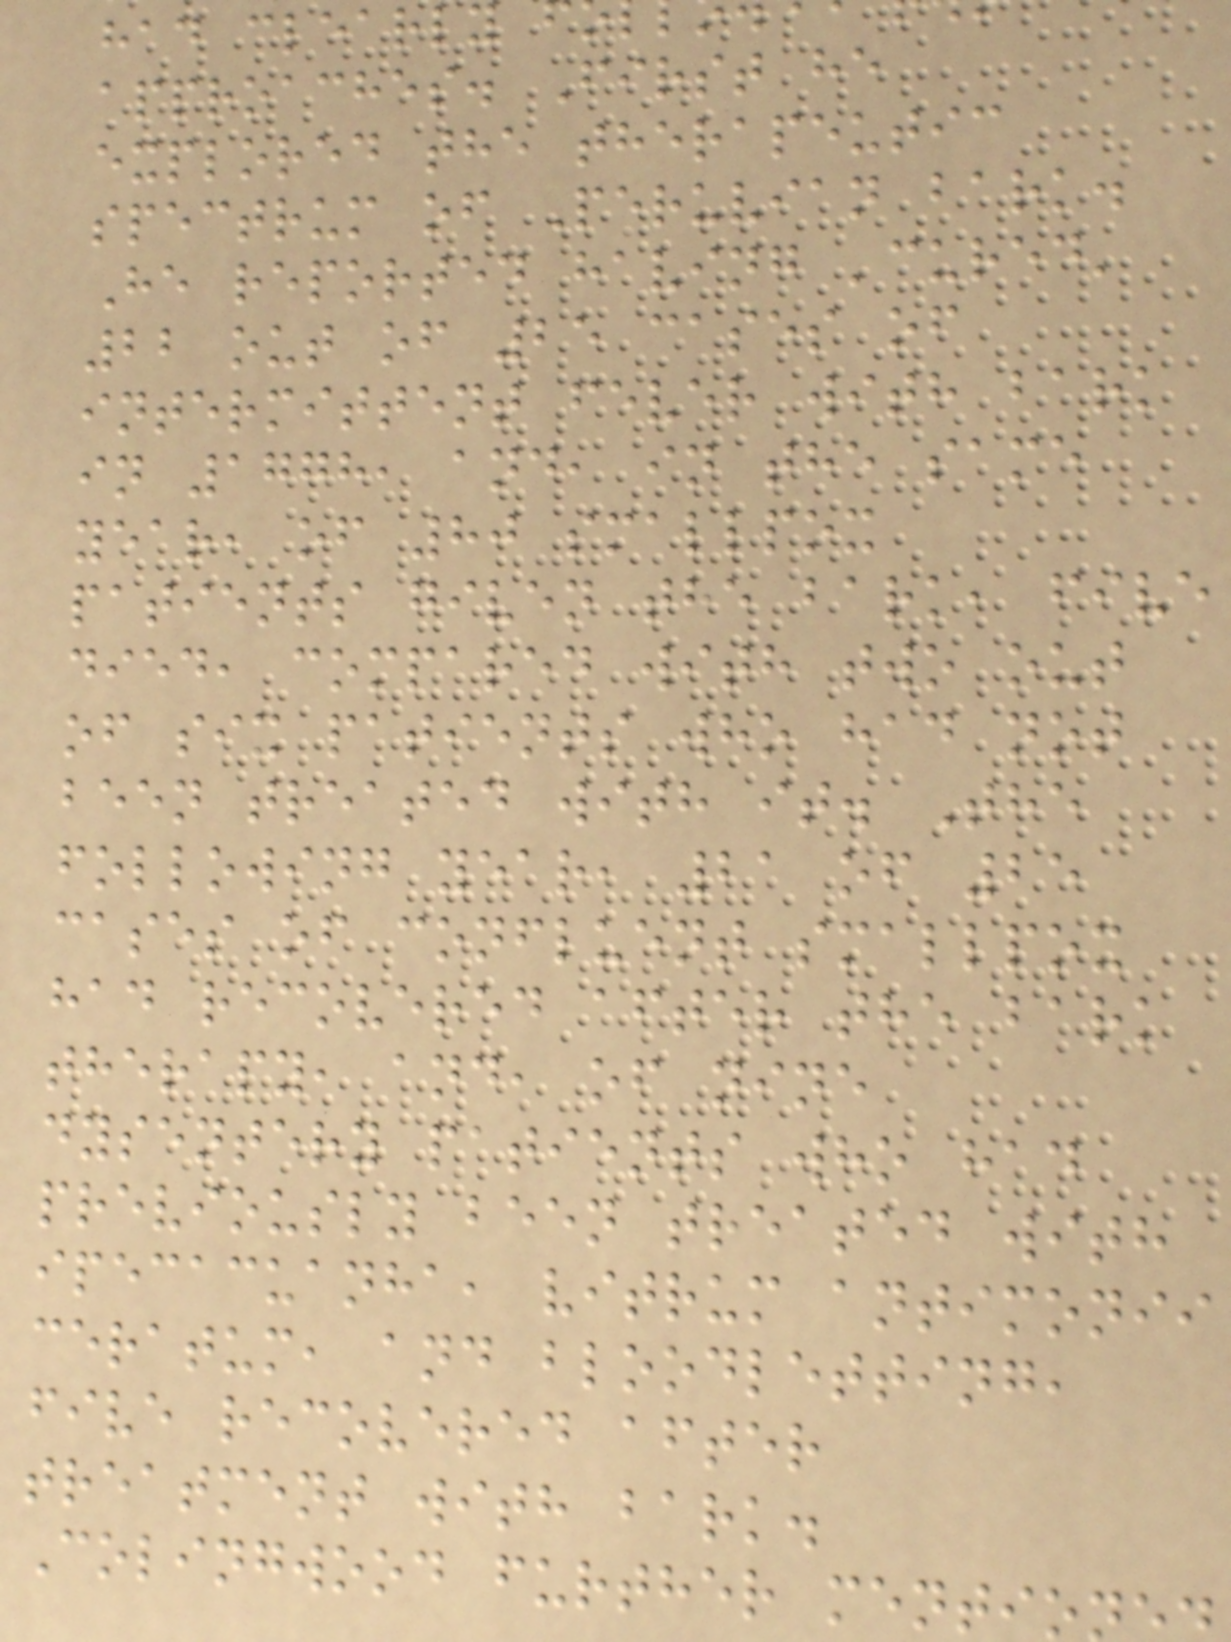had clearly
approaches. First he
explored the therapeutic
spectrum of Peruvian bark.
He reported having 'cured'
22 out of 25 cases of
intermittent fever with bark
in 1778, and, in the same
year, of 80 smallpox
patients given the bark, five
died, compared with two out
of six patients who had not
been treated with it. The
following year, 21 of 25
cases of confluent smallpox
had recovered after the bark
therapy, and, of nine
dysentery patients who had
previously been treated with
ipecacuanha, vitrum antimonii
ceratum, and bloodletting,
five recovered after
treatment with bark.
Colingwood further mentio
